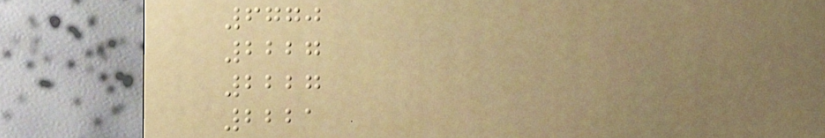6770
2227
2227
2221
